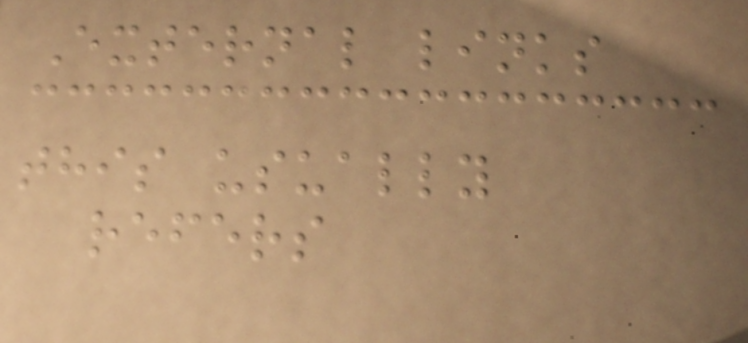External links
this usually
refers
